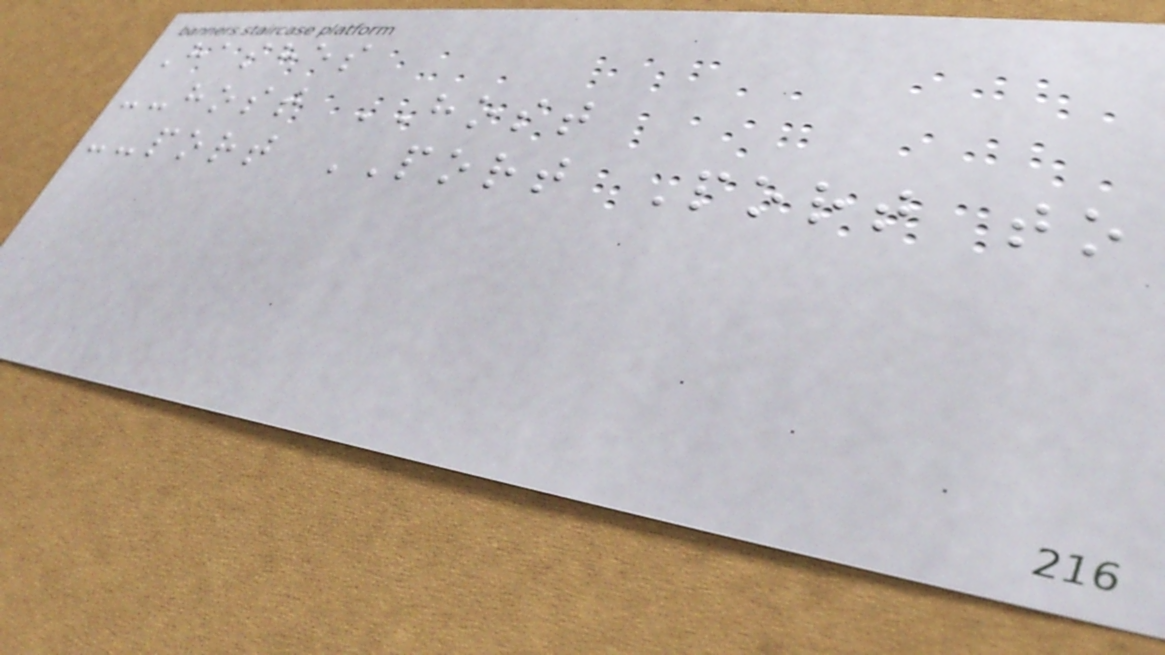Hashes
--host HOST
--port PORT Port to
